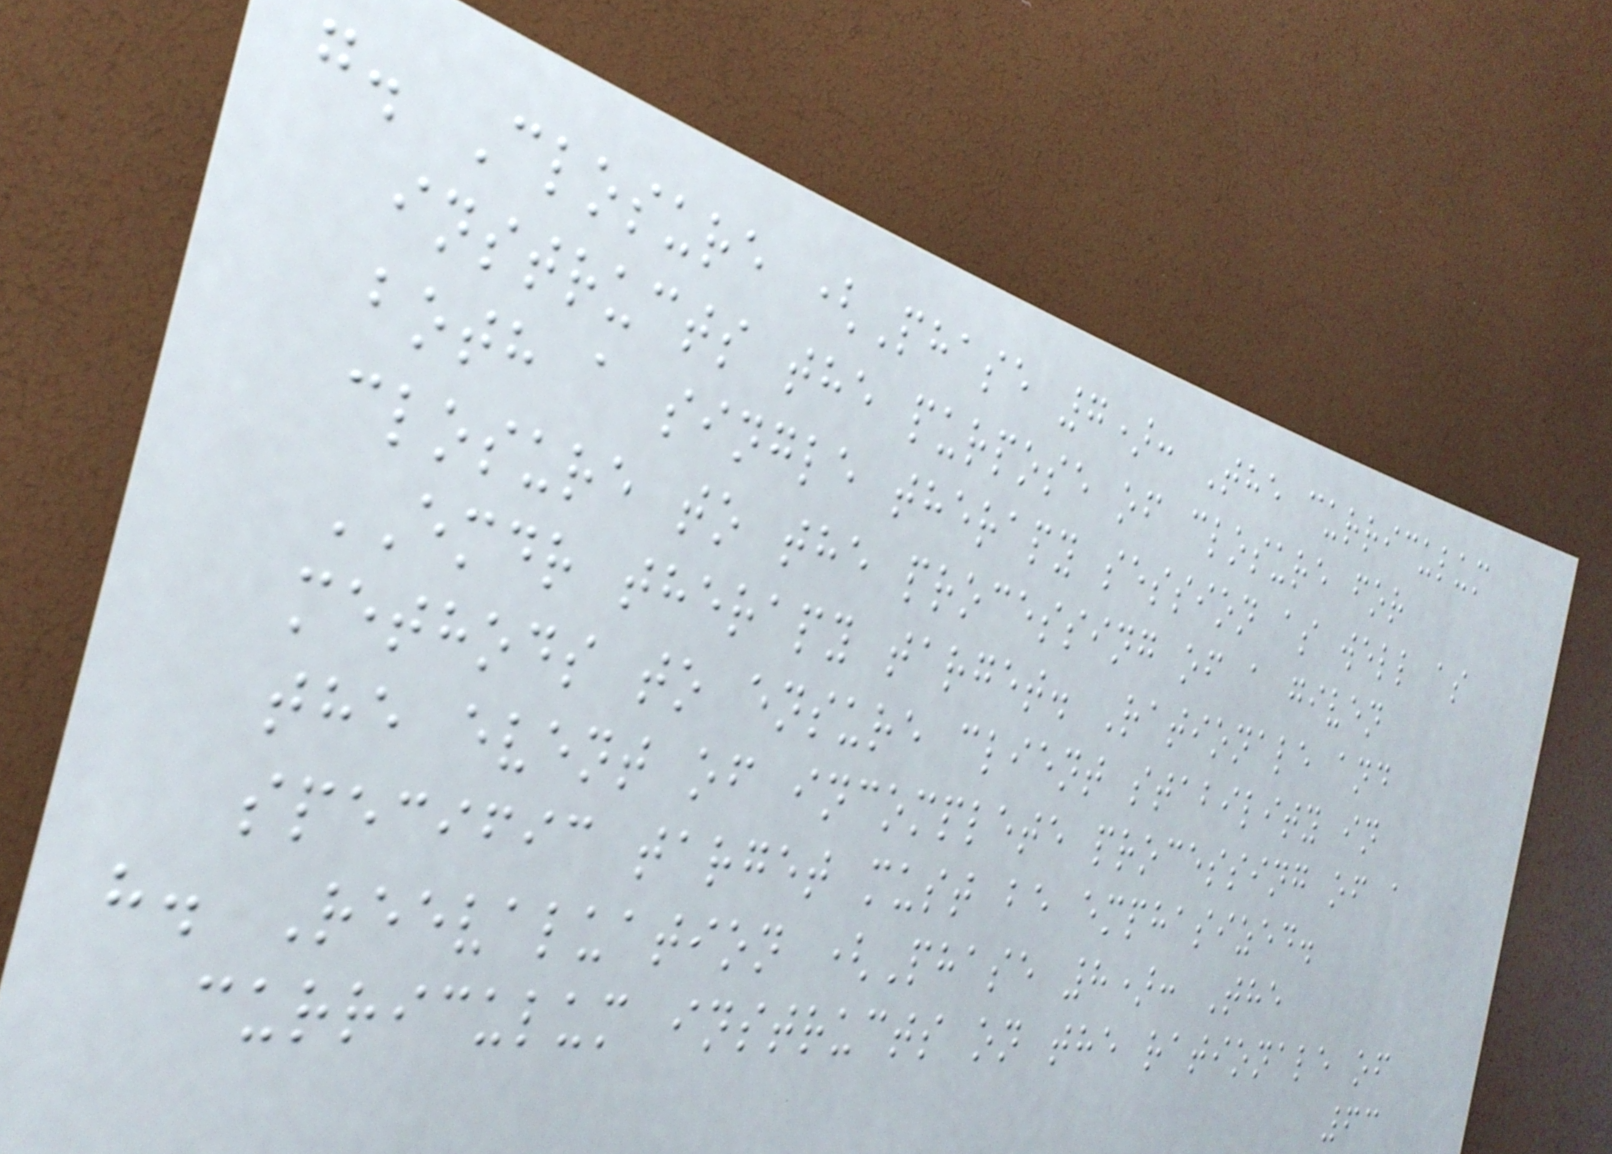g. Closure (Phase 7): The curriculum
instructs the purpose of closure for
both a single therapy session as well as
closure to the processing of a given
EMDR therapy target. Rationale and
methods to ensure client stability in
the event of incomplete processing of a
specific target must be emphasized.
h. Reevaluation (Phase 8): The
curriculum instructs on the rationale of
63
